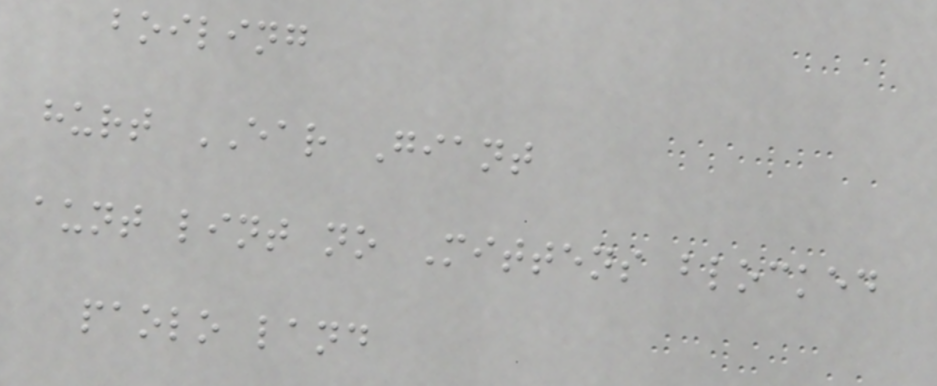boiling
hurt EAR Giant
aunt lint no Mittens blocked
paolo land
